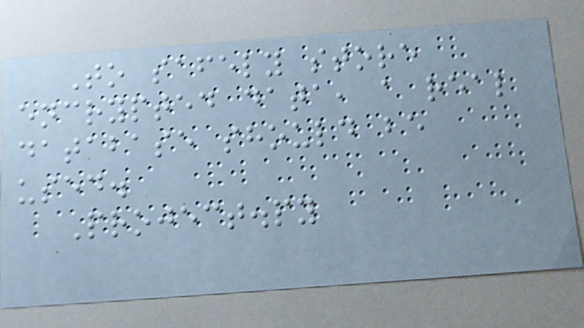To safely store
encrypted data, a real
database should be
used.
Project.py
